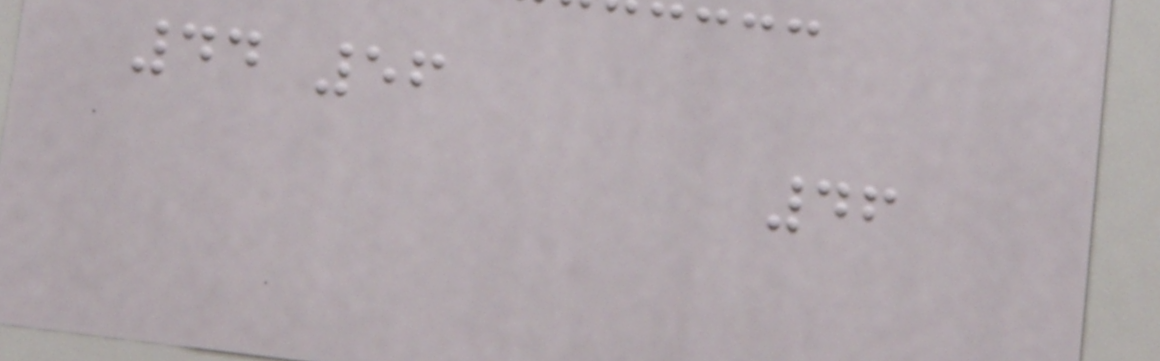44 56
46
